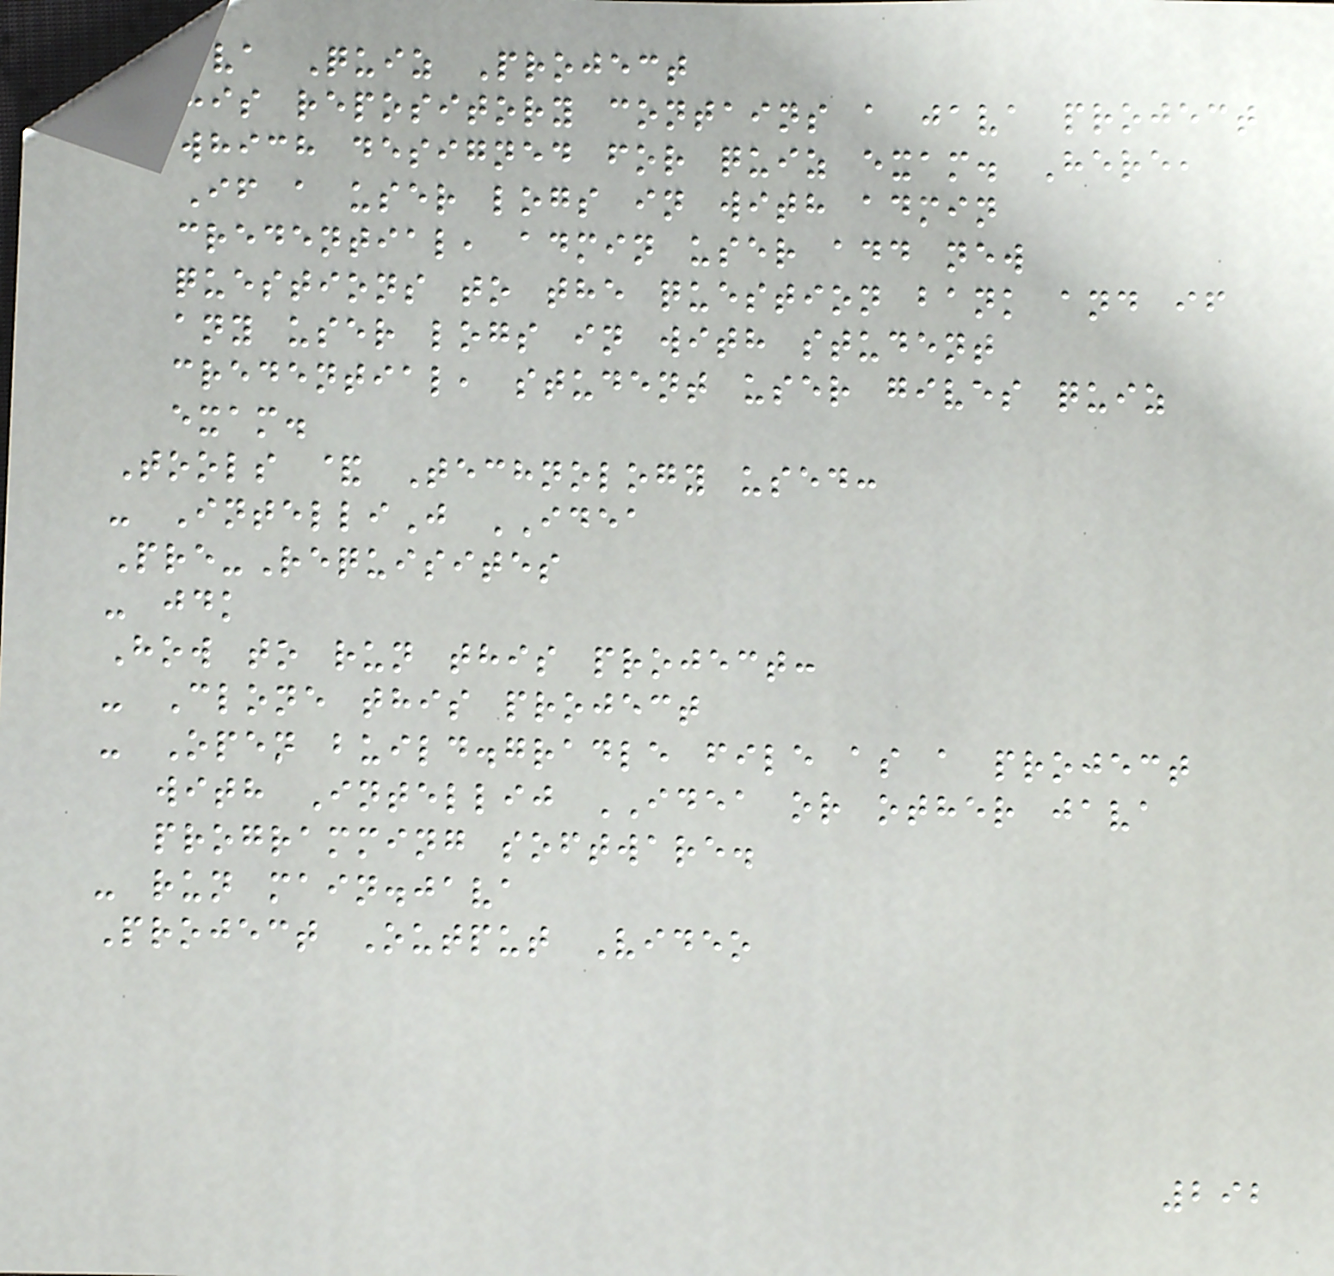Java Quiz Project
This repository contains a java project
which designed for quiz exam. Here,
If a user logs in with admin
credential, admin user add new
questions to the question bank and if
any user logs in with student
credential, student user gives quiz
exam.
Tools & Technology used:
- IntelliJ IDEA
Pre-Requisites
- jdk
How to run this project:
- Clone this project
- Open build.gradle file as a project
with Intellij IDEA or other java
programming software.
- run main.java
Project Output Video
292
